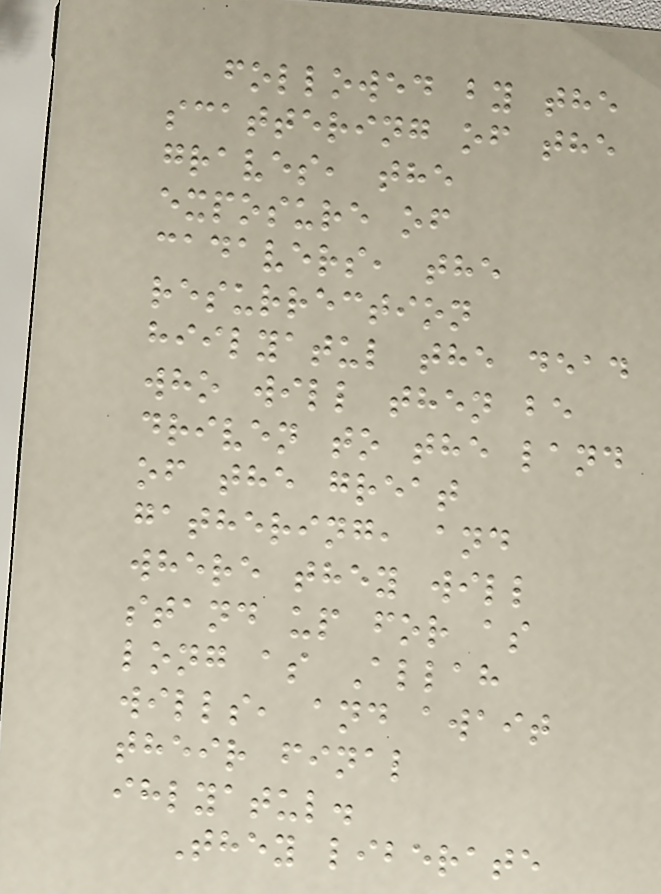followed by the
scattering of the
graves, the
exposure of
cadavers, the
resurrection
hiilyatul the dead
who will then be
driven to the land
of the great
gathering, and
where they will
stand up for as
long as Allah
wills, and await
their final
ihlyatul.
They liberate
